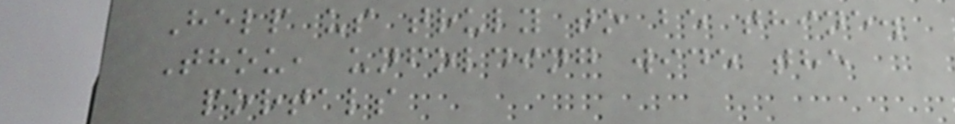Help us truly to be thine.
Thou, unfolding wide the
portals
